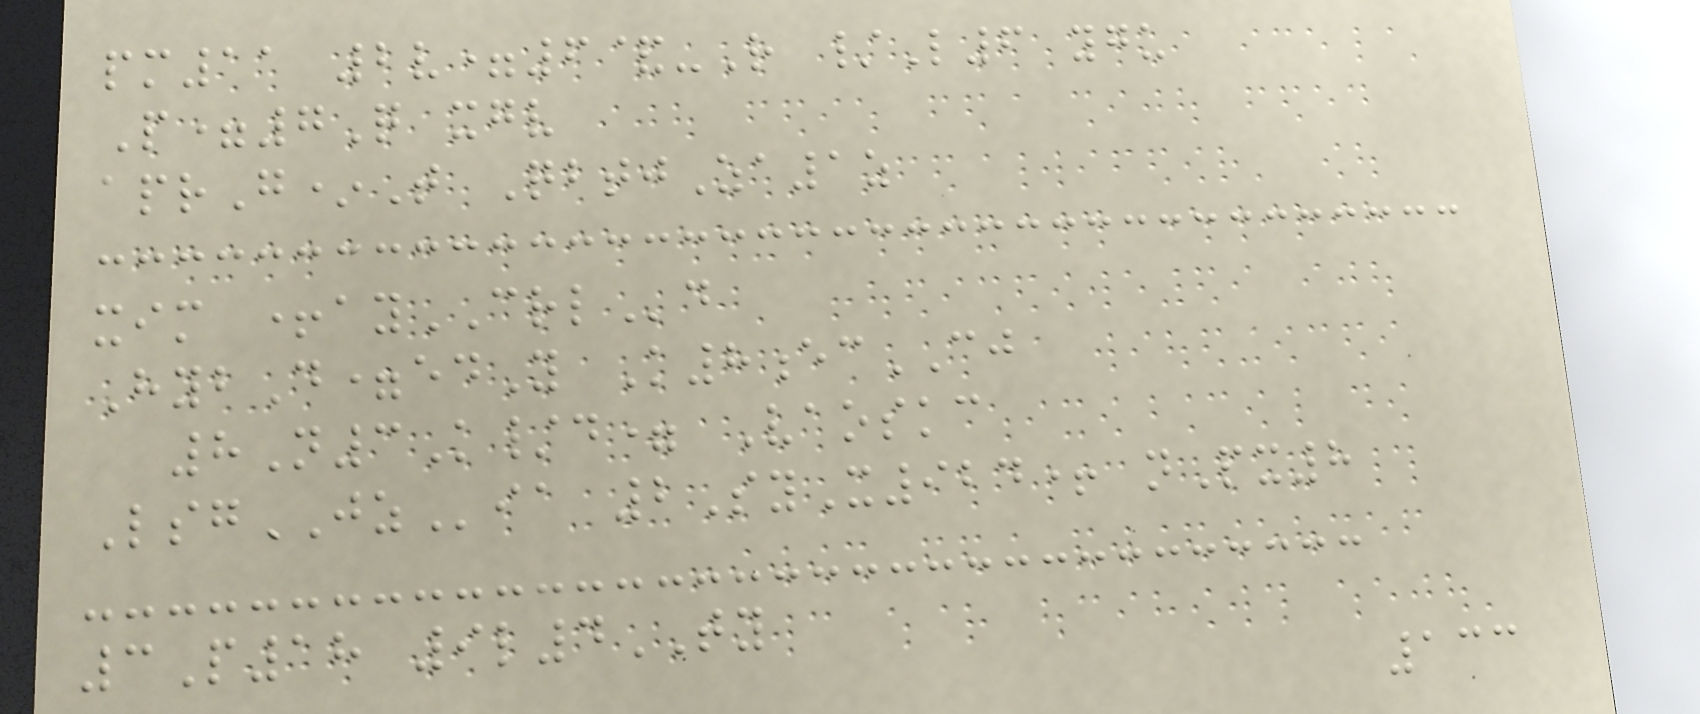pm11 2v=6&-R /L6 ygu
P=7Q xgv
aprG*T QbtjZa1z
xim +ayCRLd
HybD=edY K8ecCJ
8N3K/d= Vaoskc
LsgJZia 2SyX924+ nPx8
3P18 9l4TY
133
